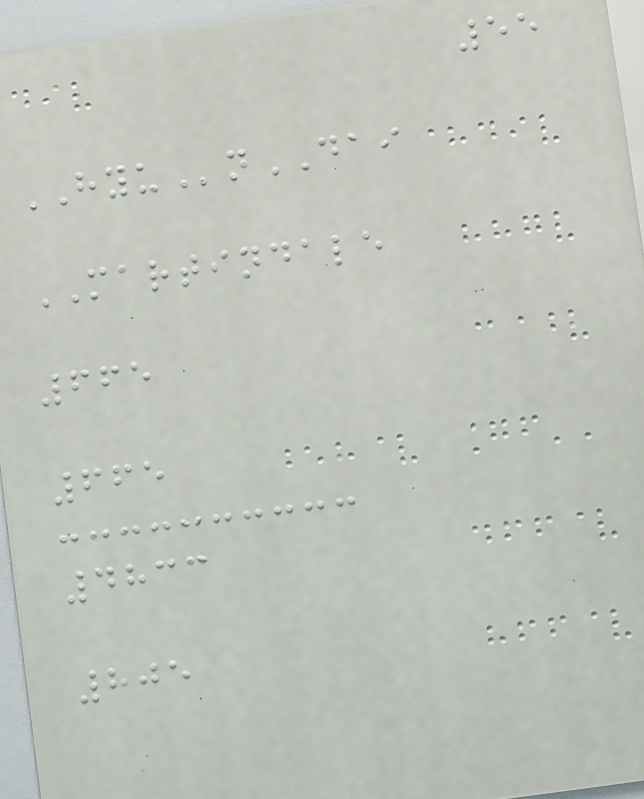55
HYUnDAI
MARTINDALE
665
665
4833
805
